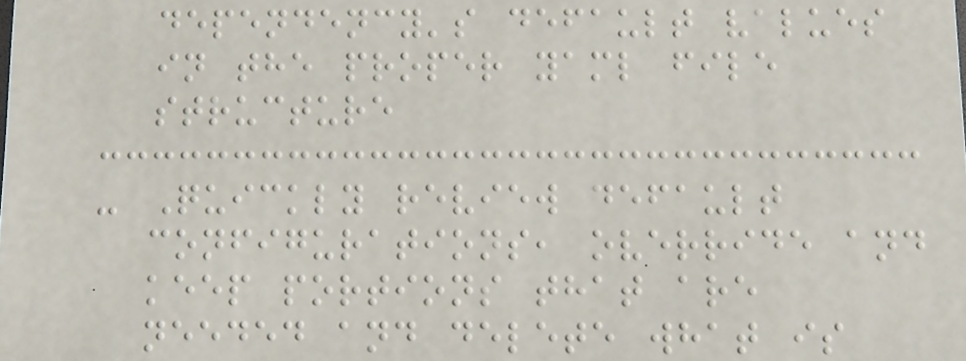dependency's default values
in the proper yaml file
structure
- Quickly review default
configurations, override and
keep portions that are
needed and delete what is
